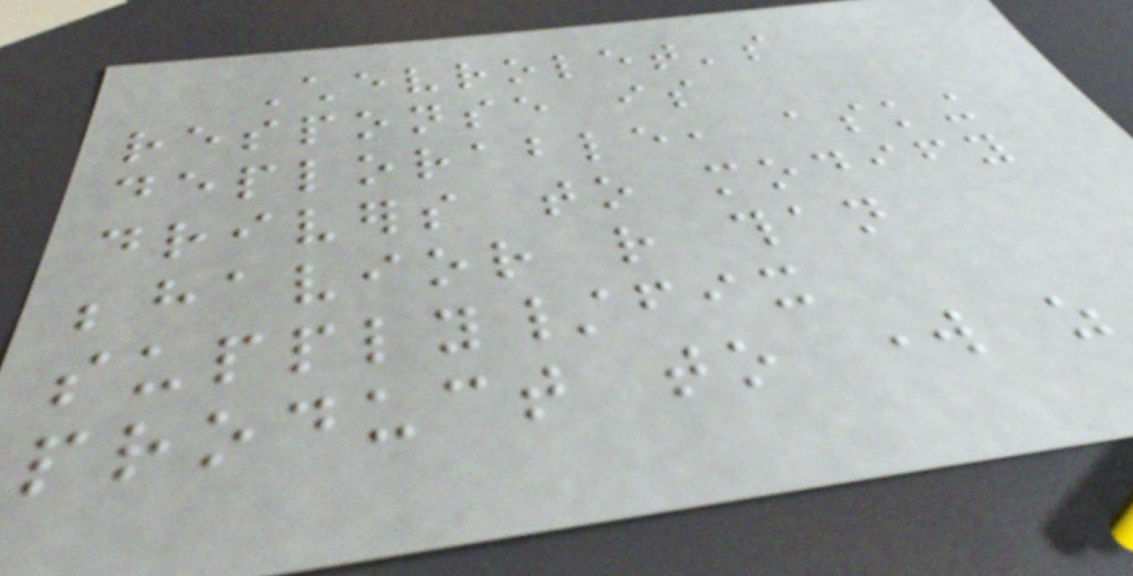Chevrolet's
response is
deplorable, asking
drivers to modify
behavior rather than
supply/fix
product to work as
